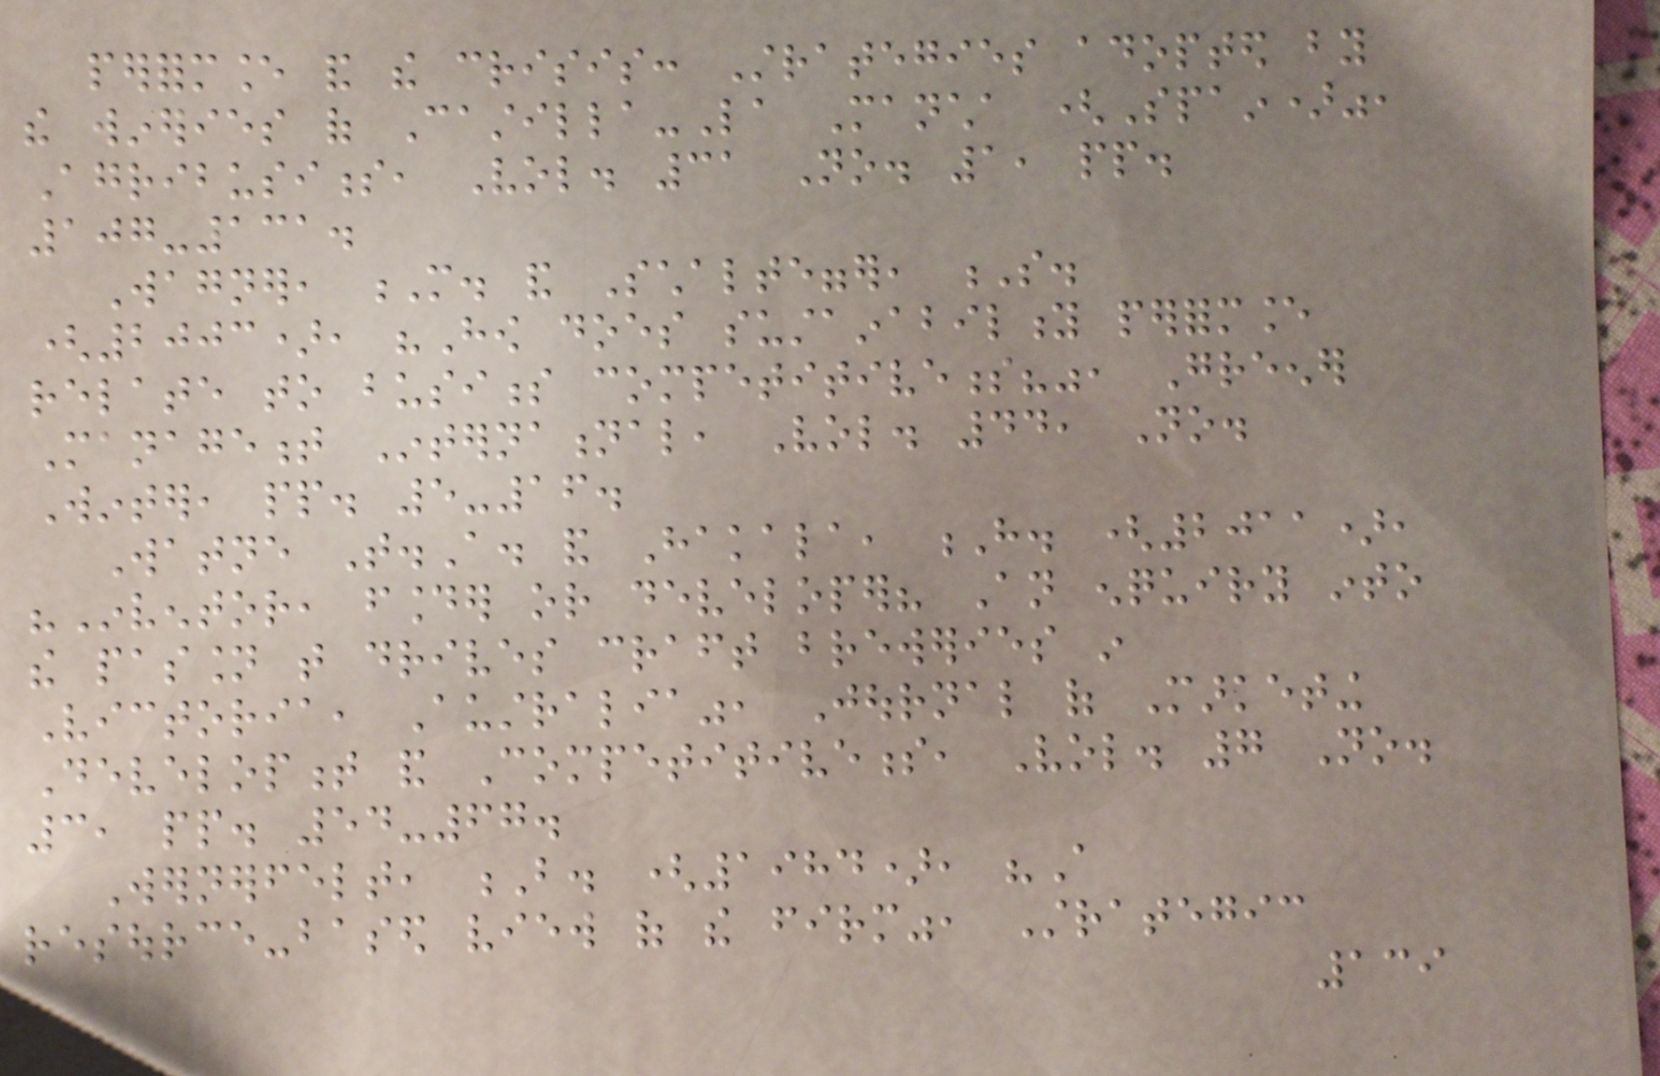performance and the crisis: Strategies adopted by
the wineries of Castilla-La Mancha (Spain)",
Agribusiness, Vol. 31 No. 1, pp.
107-131.
Wagner, M. and Schaltegger, S.
(2003), "How does sustainability performance
relate to business competitiveness?", Greener
Management International, Vol. 44, No.
Winter, pp. 5-16.
Watne T.A. and Hakala, H. (2011),
"Inventor, founder or developer? An enquiry into
the passion that drives craft breweries in
Victoria, Australia", Journal of Marketing
Development and Competitiveness, Vol. 7 No.
3, pp. 54-67.
Wernerfelt, B. (1984), "A
resource-based view of the firm", Strategic
139
